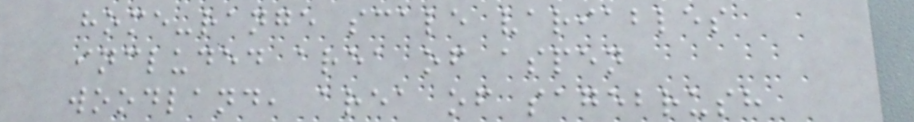home-range scale variables
included area of aspen
woodland, area of sagebrush
